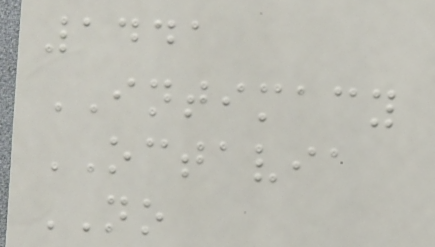1441
INTIMACY
OCTAVIA
NO
